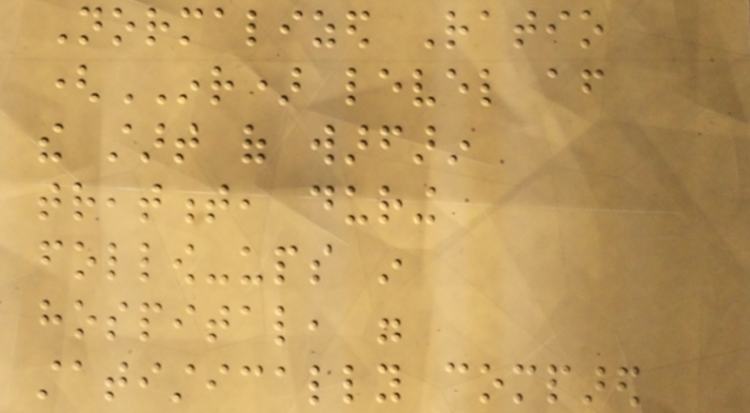Normalized Ratio
(INR) level after
the start of warfarin
treatment, during
follow-ups in
hospital, were
statistically compared
